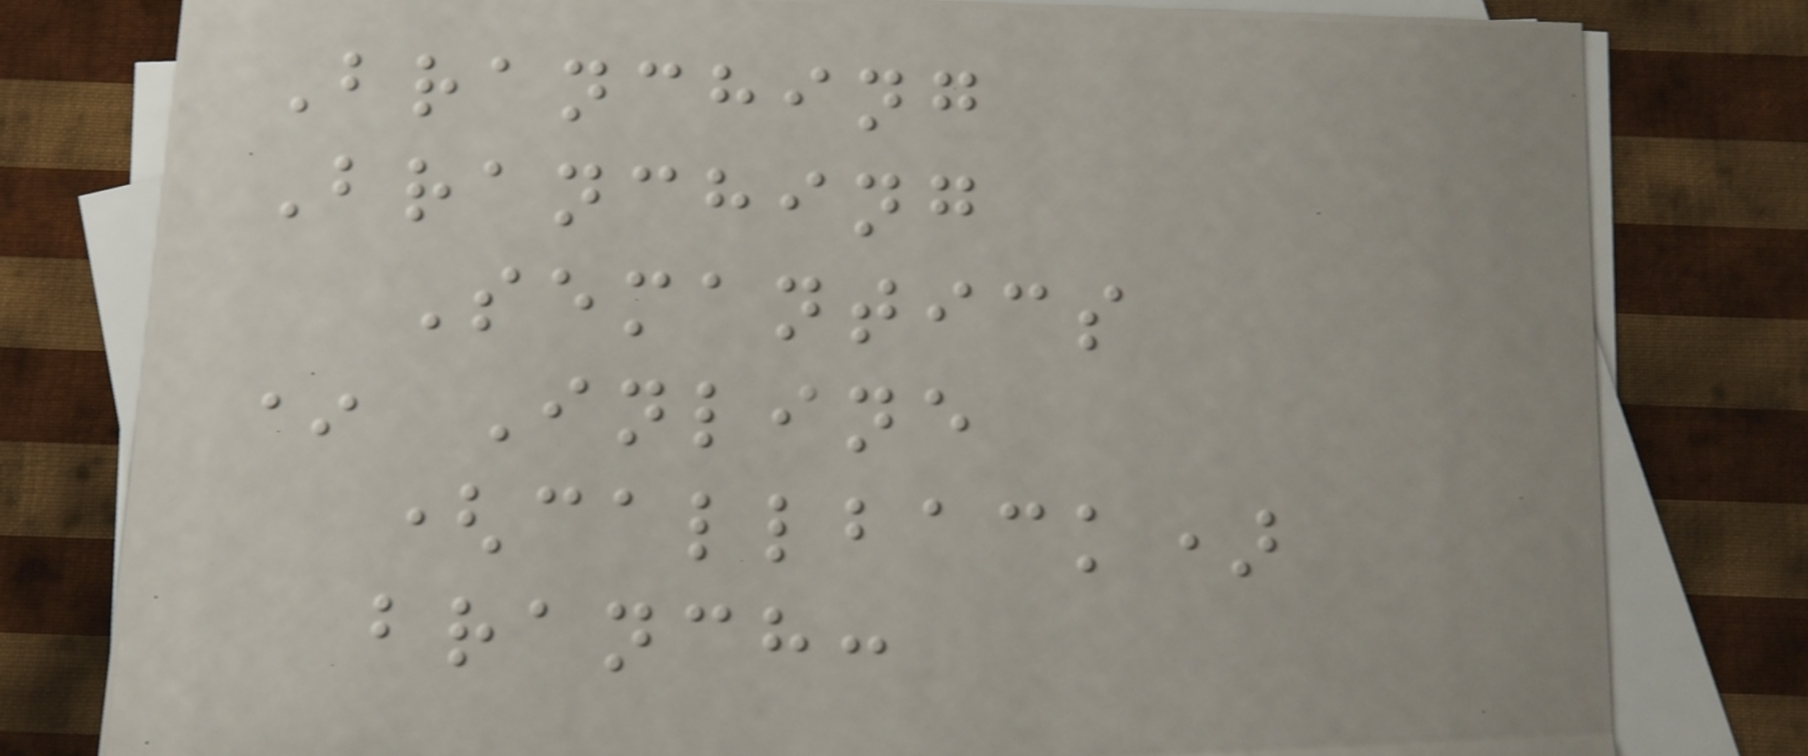Branching
Branching
Semantics
* Inline
(callback)
branch:
